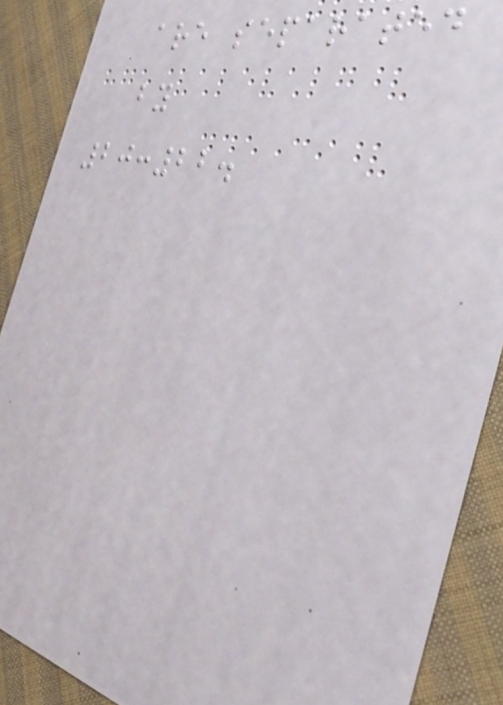are separated
by
20:22.
